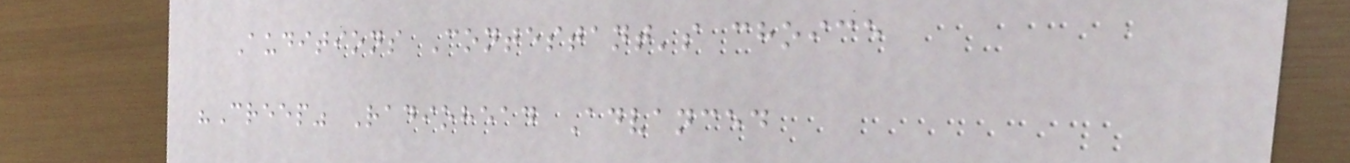Auditions Contestant's choice
"Creep" Radiohead Advanced
